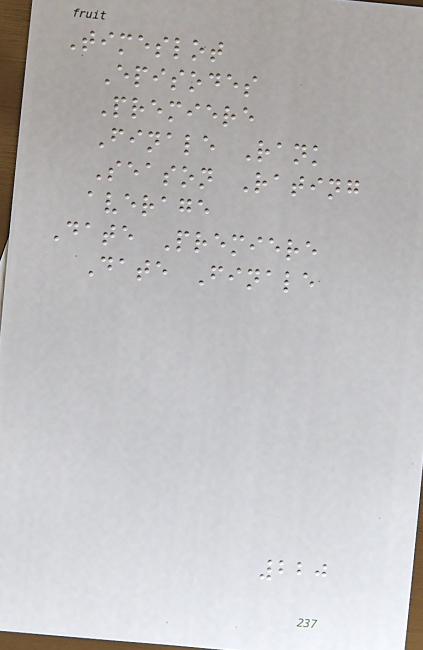Timeslot
Episodes
Premiere
Finale Rank
Season Rating
average
Date Premiere
Date Finale
220
